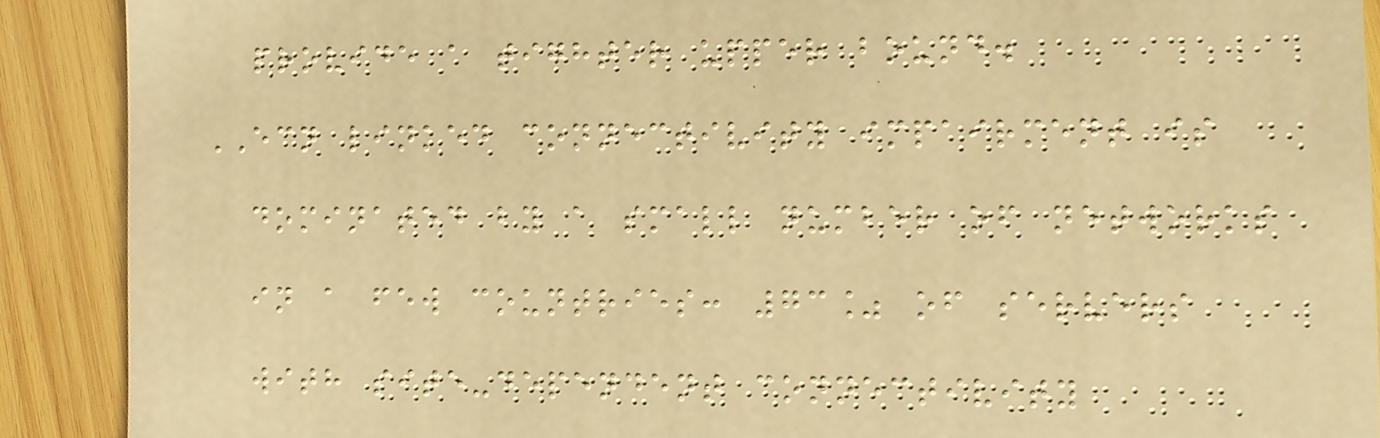provide a tighter upper bound.
ECN linked connectivity impairment is
dominated by a small number of networks
in a few countries: 73% of servers
with site-dependent connectivity
